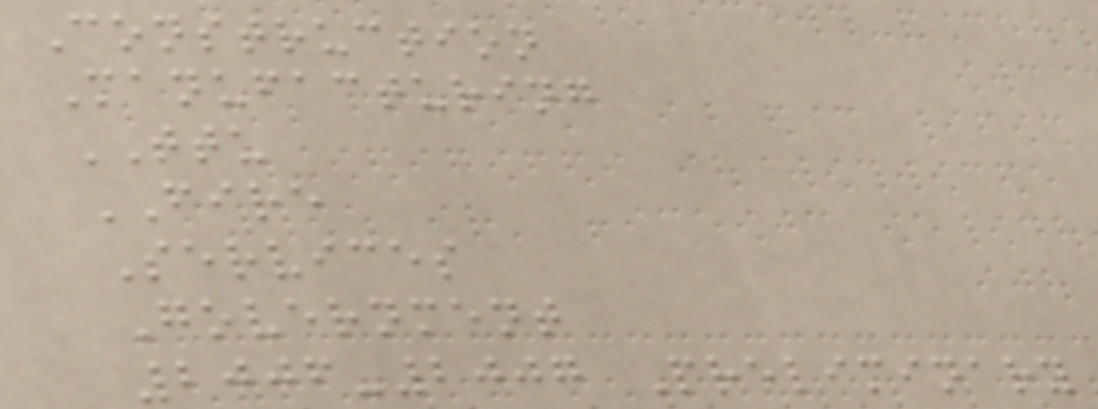Construction
Manufacturing
TTU
FIRE
Services
Government
2006-2007 Preliminary
